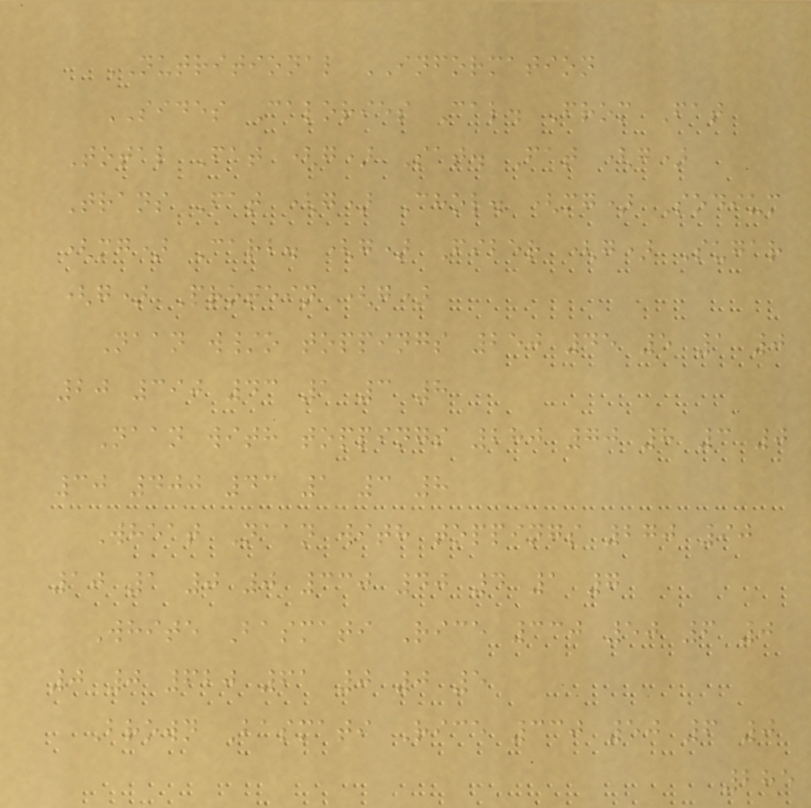NUTRITIONAL INFORMATION
SIDES Calories Cal. From Fat
Total Fat (g) Sat. Fat (g)
Trans Fat (g) Chol. (mg) Sodium
(mg) Carb. (g) Fiber (g) Sugar
(g) Protein (g)
Naan w/o toppings 250 45 5 1 0
20 390 43 1 3 8
Naan with toppings 280 70 8 3 0
30 400 43 1 3 8
Wheat Naan with toppings 270 90
10 1 0 0 330 40 4 1 7
White Basmati Rice 330 50 6 0
0 0 620 61 0 0 5
Brown Basmati Rice 330 50 6 0
285
